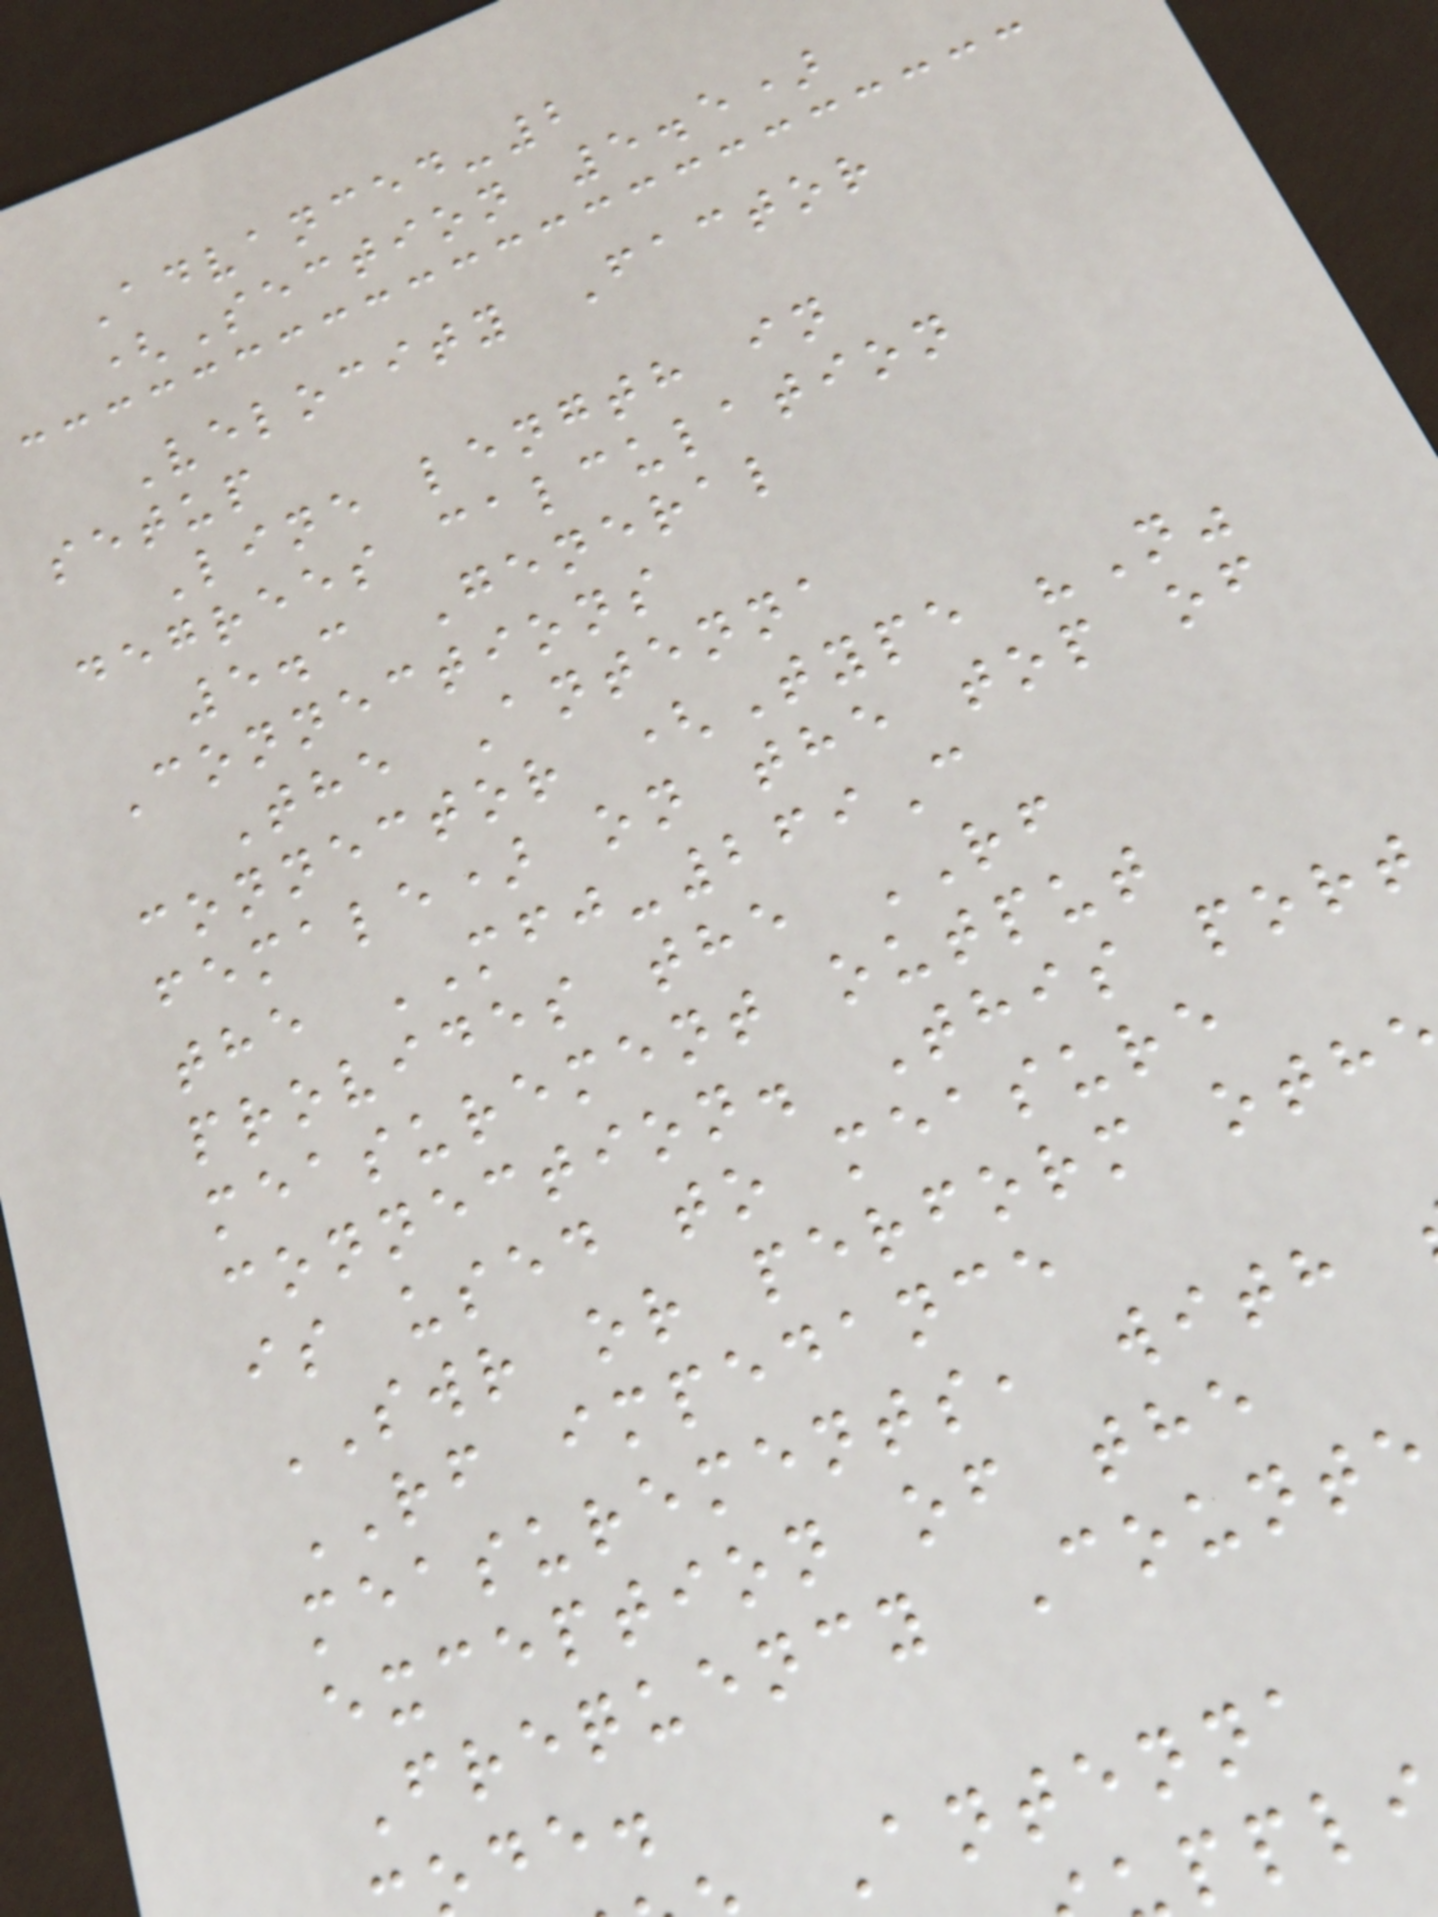Advanced-2
(Section 5.5)
Velocity Factor
setup
Line length in
degrees calculation
5.3 General
Connections
The Antenna
connector (Type "N"
female) on the top of
the MFJ-269C
provides the RF
measurement output
connection. This port
is used to measure
SWR or perform oth
RF impedance
measurements, with
exception of the
Frequency Counte
Antenna
